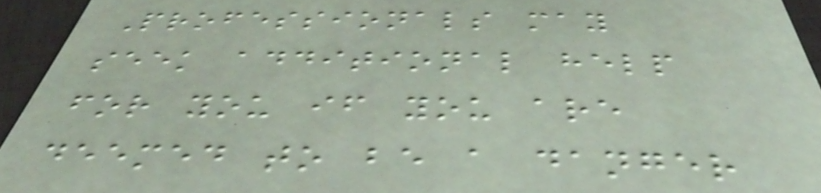Professionals may
seek additional help
for you if you are
deemed to be a danger
